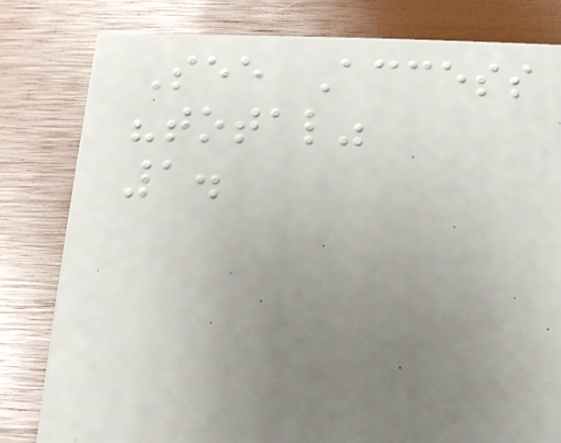See Access
"total"
1.
